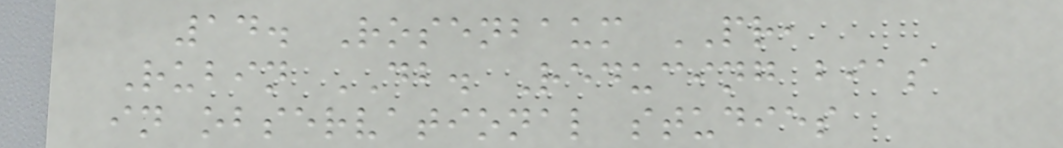14. Rosenbaum PR,
Rubin DB. Reducing bias
in observational studies
